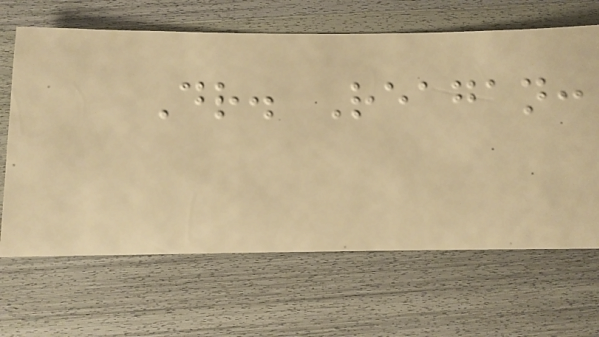Dr. Reagan:
